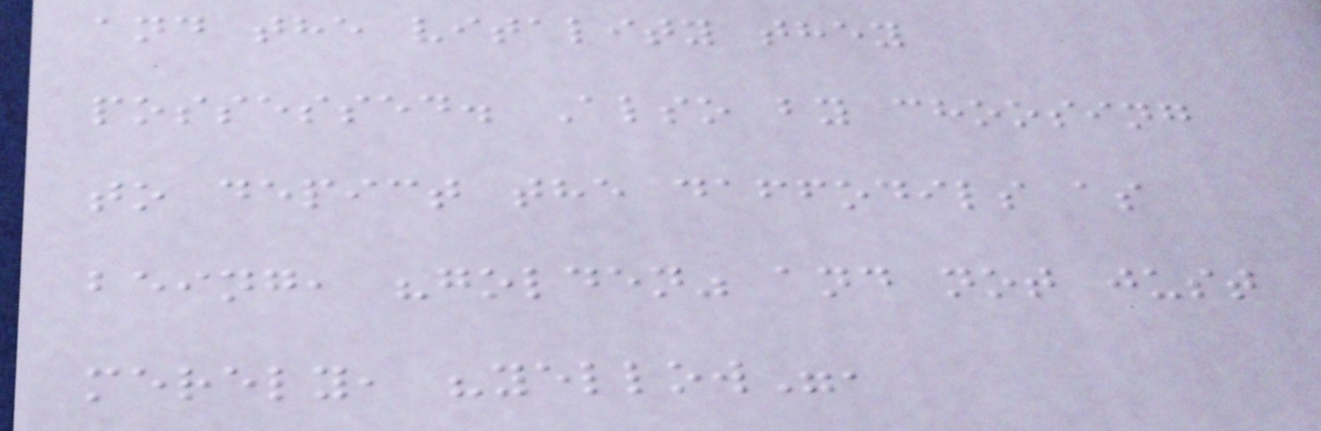and the vitality they
possessed. Also by choosing
to depict the daffodils as
being, "golden" and not just
merely, "yellow",
